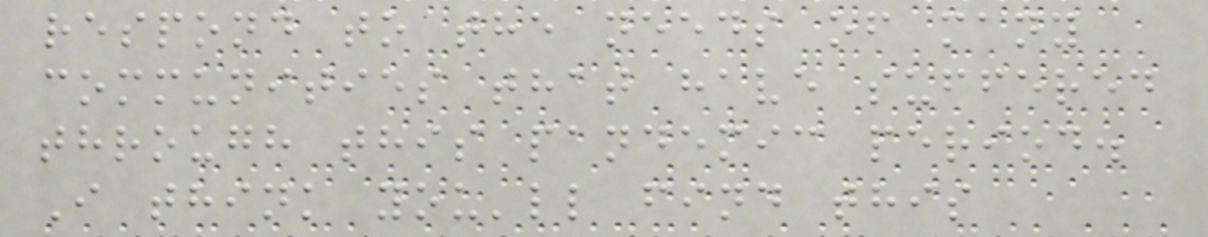respond to the needs of many
communities that have suffered
through this pandemic period.
I think you'll find this
